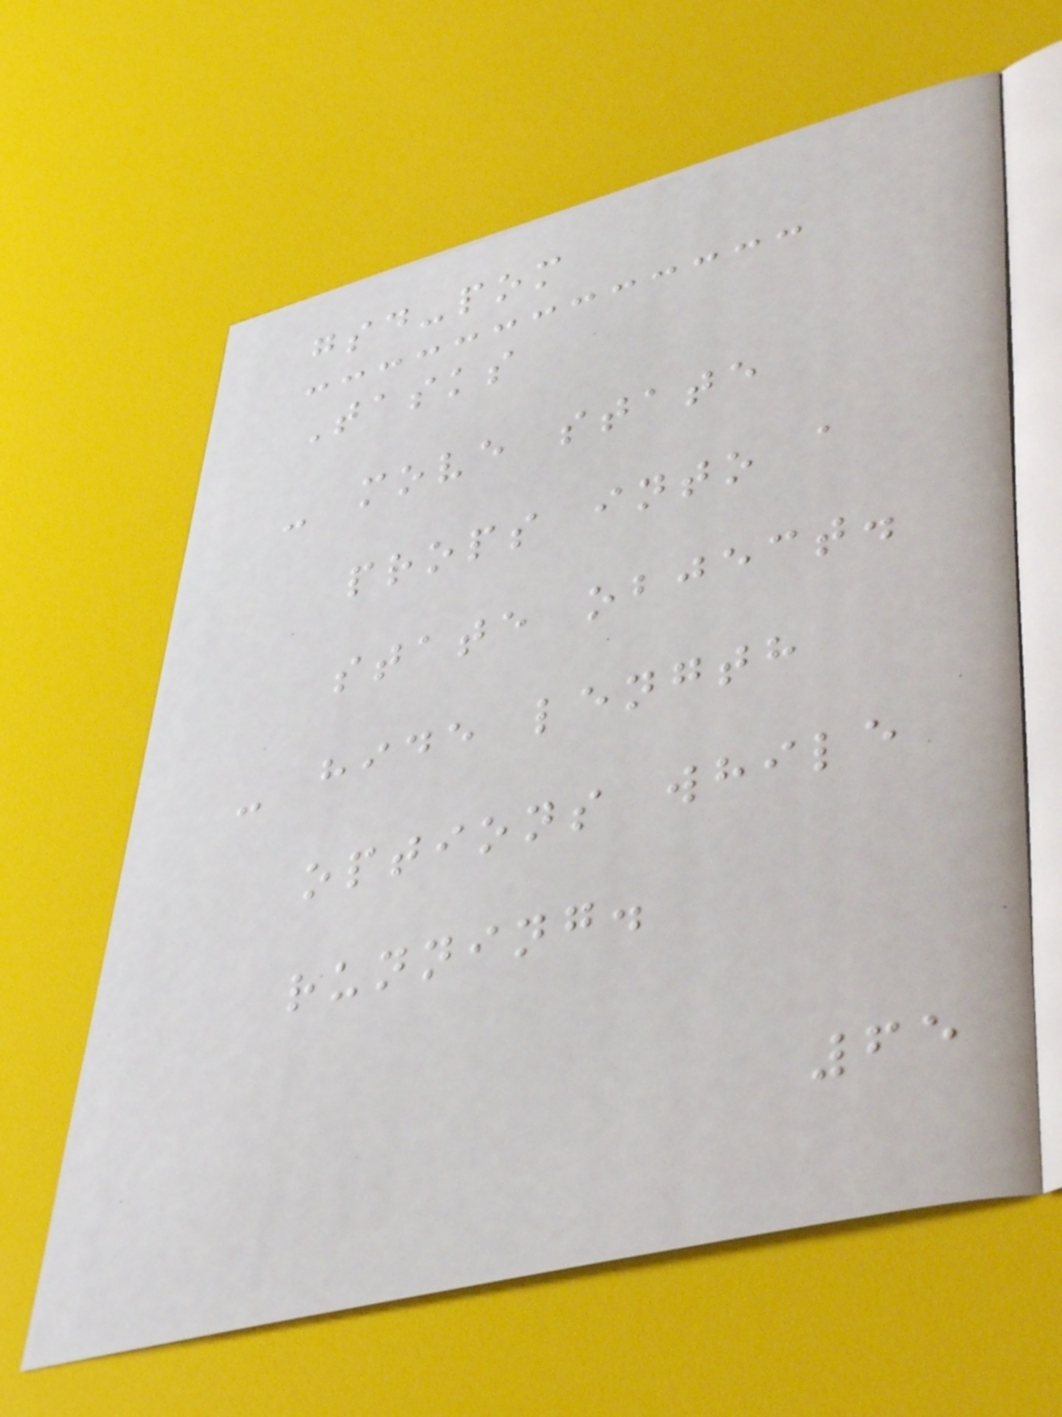gsd-pom
Tasks
- move state
props into a
state object.
- hide length
options while
running.
65
